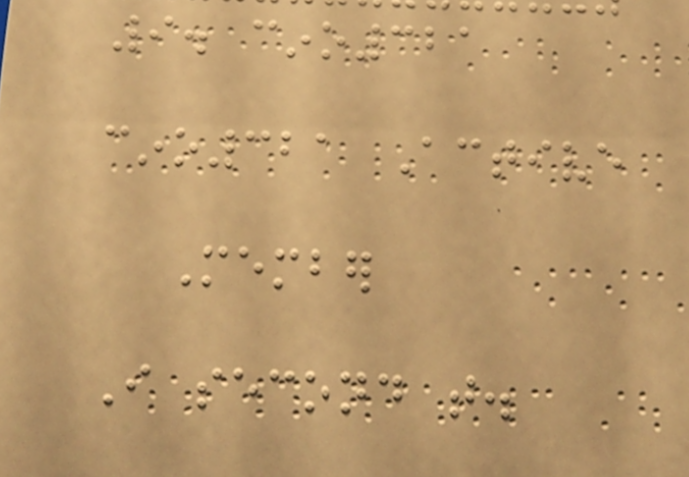9. cino321
cino321 Active
Member
I second that.
